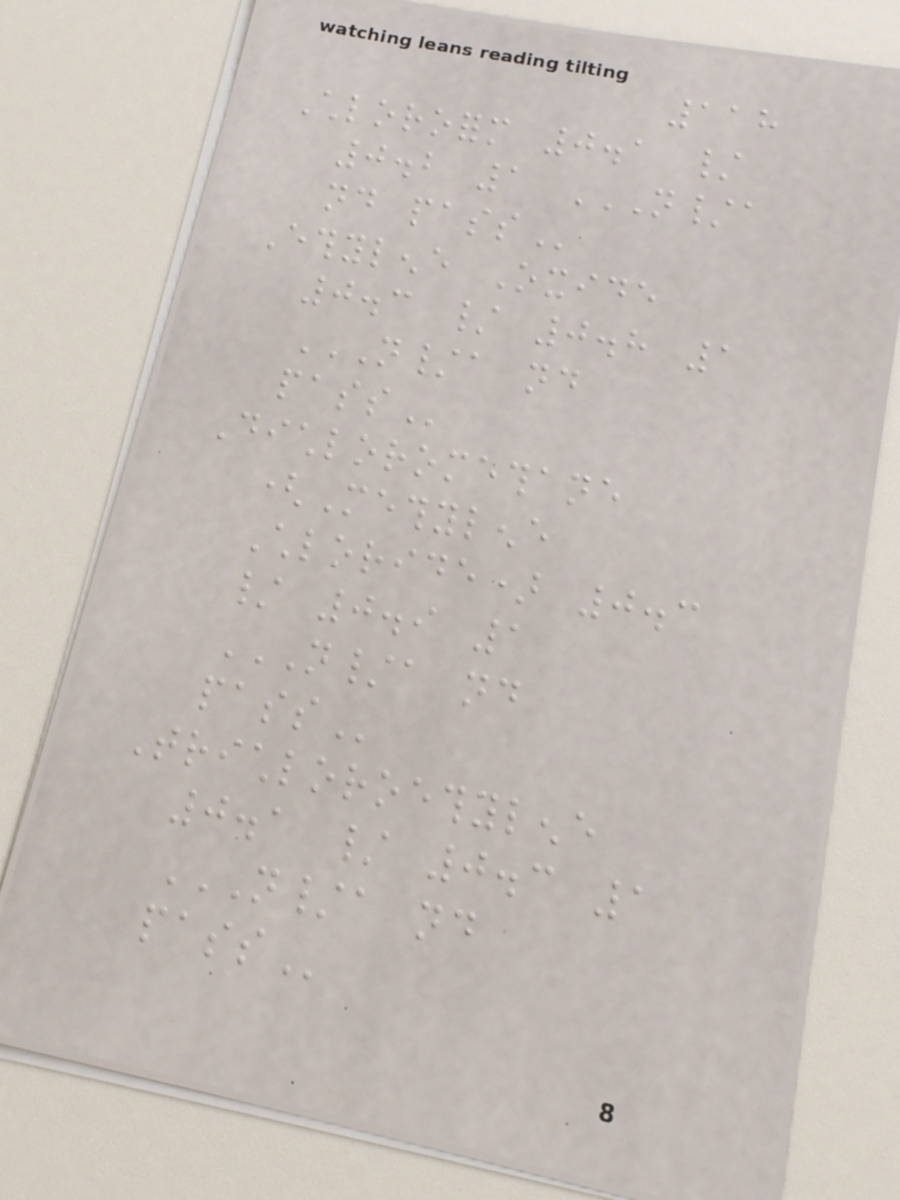118
Chloroform 0.1 /
0.2 1 N/A
ND PASS
Ethylene Oxide
0.3 / 0.8 1
N/A ND
PASS
Dichloromethane
(Methylene
Chloride) 0.3
/ 0.9 1
N/A ND
PASS
Trichloroethylene
0.1 / 0.3 1
N/A ND
PASS
